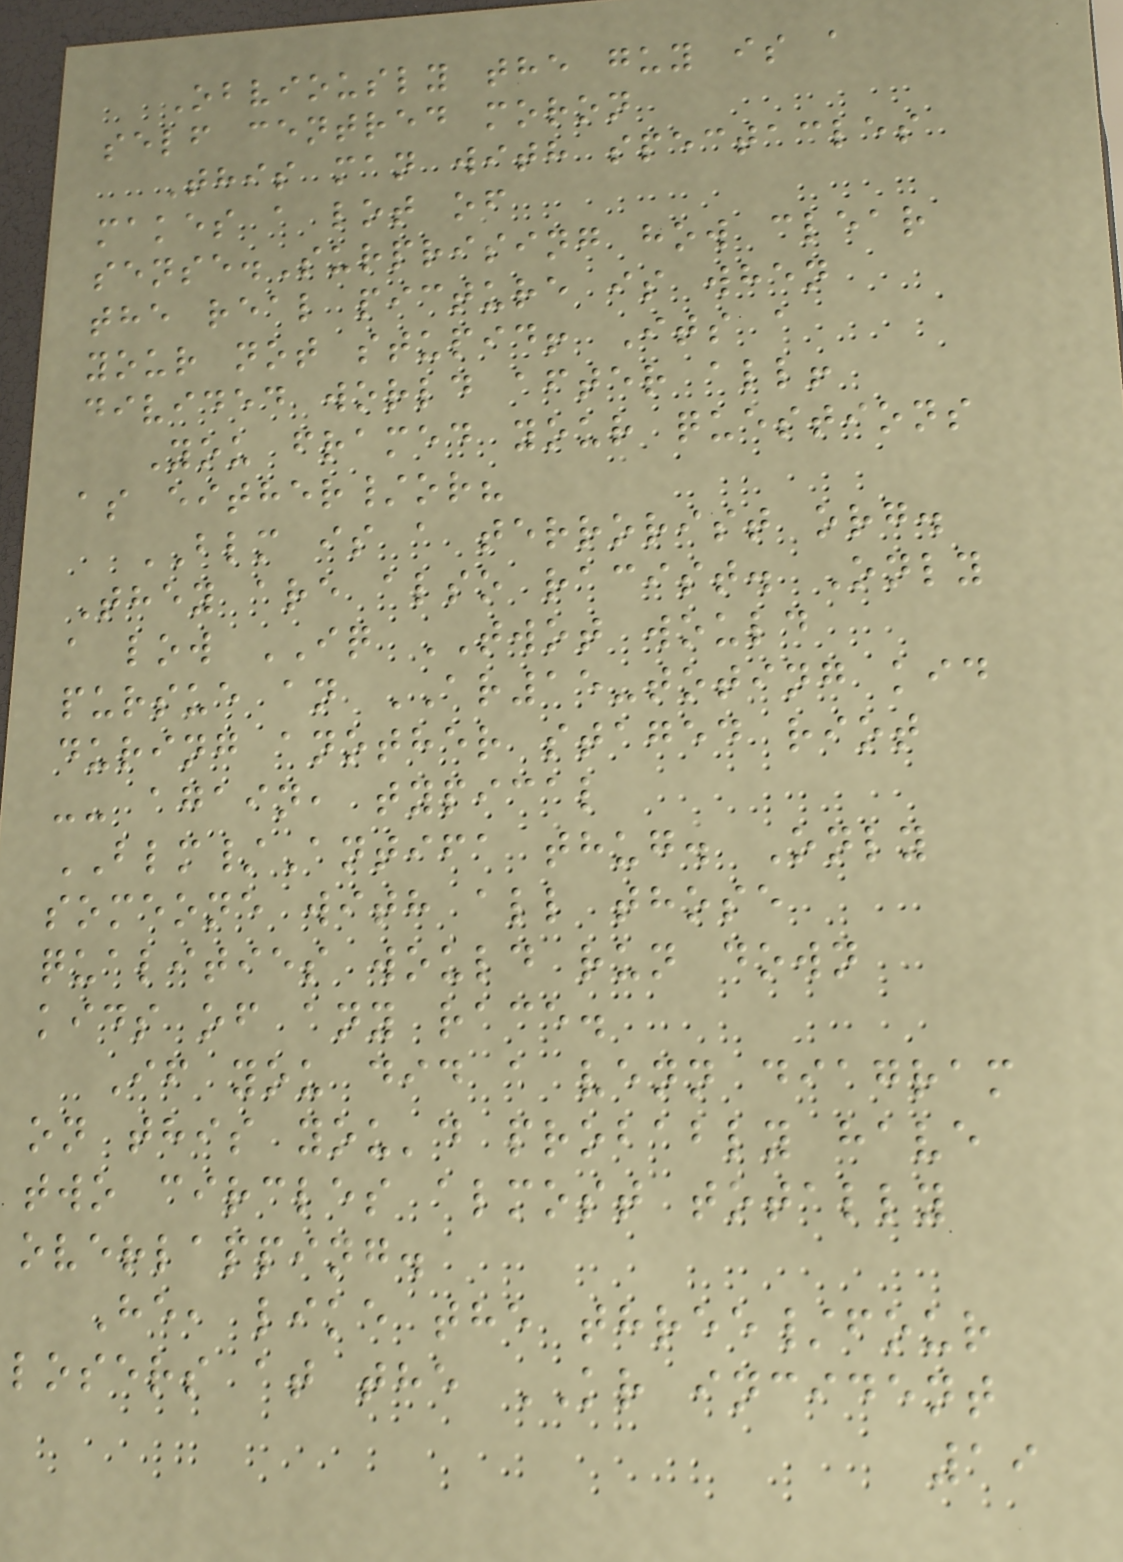Obviously the guy is a
self centred moron
This man with spectacles
makes a lot of
sense.Surprising how clear
the real picture is when
your not stupid! Its a
divided world after all!
You framed your questions
as either/or?
BLM is a terrorist org.
They are also racist. Only
a low IQ TWOT would
pursue an AR15-toting kid
during another staged riot
-- again, typical
BLM/Antifa thug. Only
someone with all those
qualities would run down
kids of any race.
If you did a venn diagram
on this you'd probably have
two circles almost totally
overlapping.
He, like the three/four
losers at the KR incident
19
